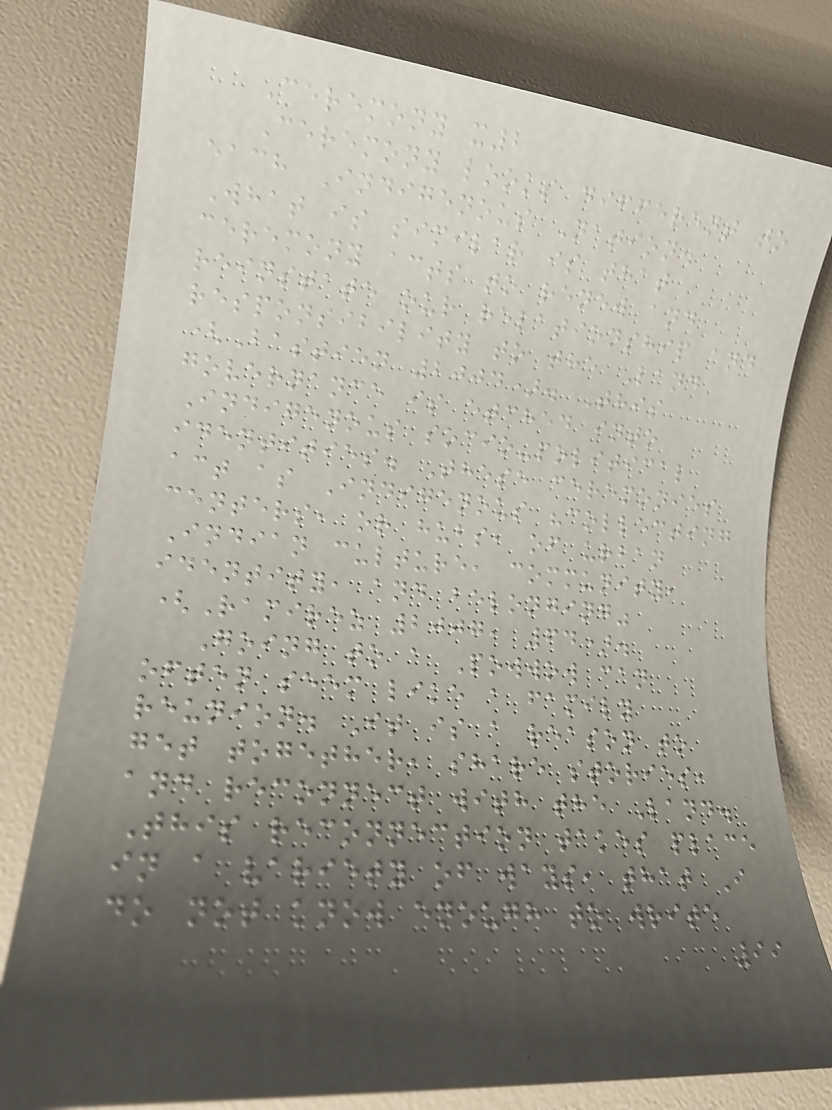Ceremony x2
Ceremony looks different to
each Indigenous Nation.
What is similar is that
ceremony acts to renew and
reinstate our relationship and
responsibility to the Land
(Bastien 2004). This
governance is etched into
Indigenous socio-political
identities. These ceremonies
act as Indigenous "collecting
centers, or hubs, of urban
Indian culture, community,
identity, and belonging"
(Ramirez 2007, 64).
Going to a Powwow can
often seem like a family
reunion. It is a reason to
get together, share stories,
and reconnect with the Land.
This reconnection takes place
in a variety of ways, that I
do not know enough to write
99
